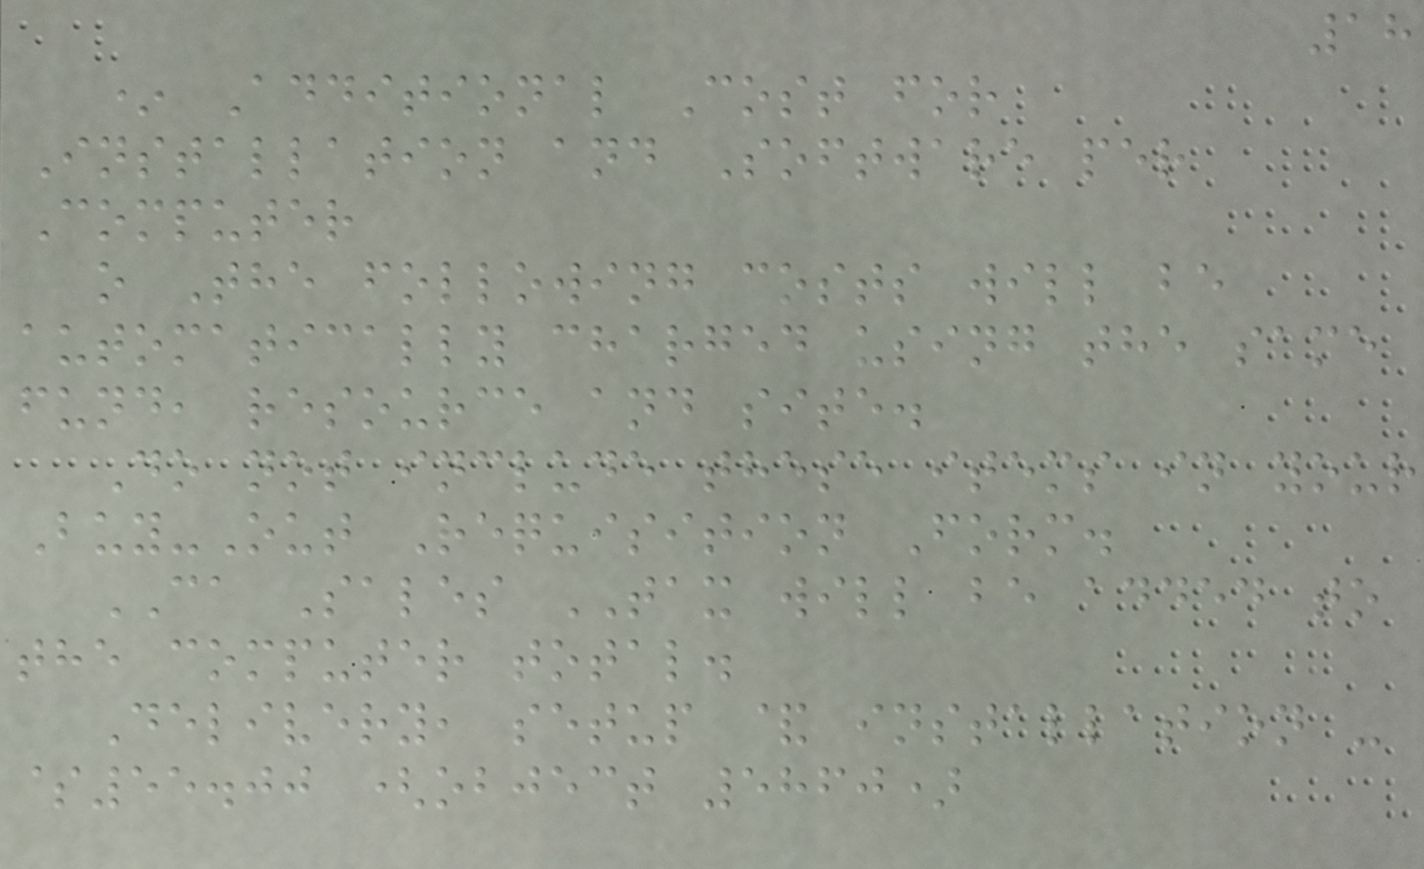18
* Additional Cost for
Installation and Software per
Computer
o The following costs will be
automatically charged using the same
fund, resource and site.
Do not include these items in your
Buy-Out Requisition Form.
CA Sales TAX will be added to
the computer total.
Delivery, setup & installation -
$55.00 (object 5860)
